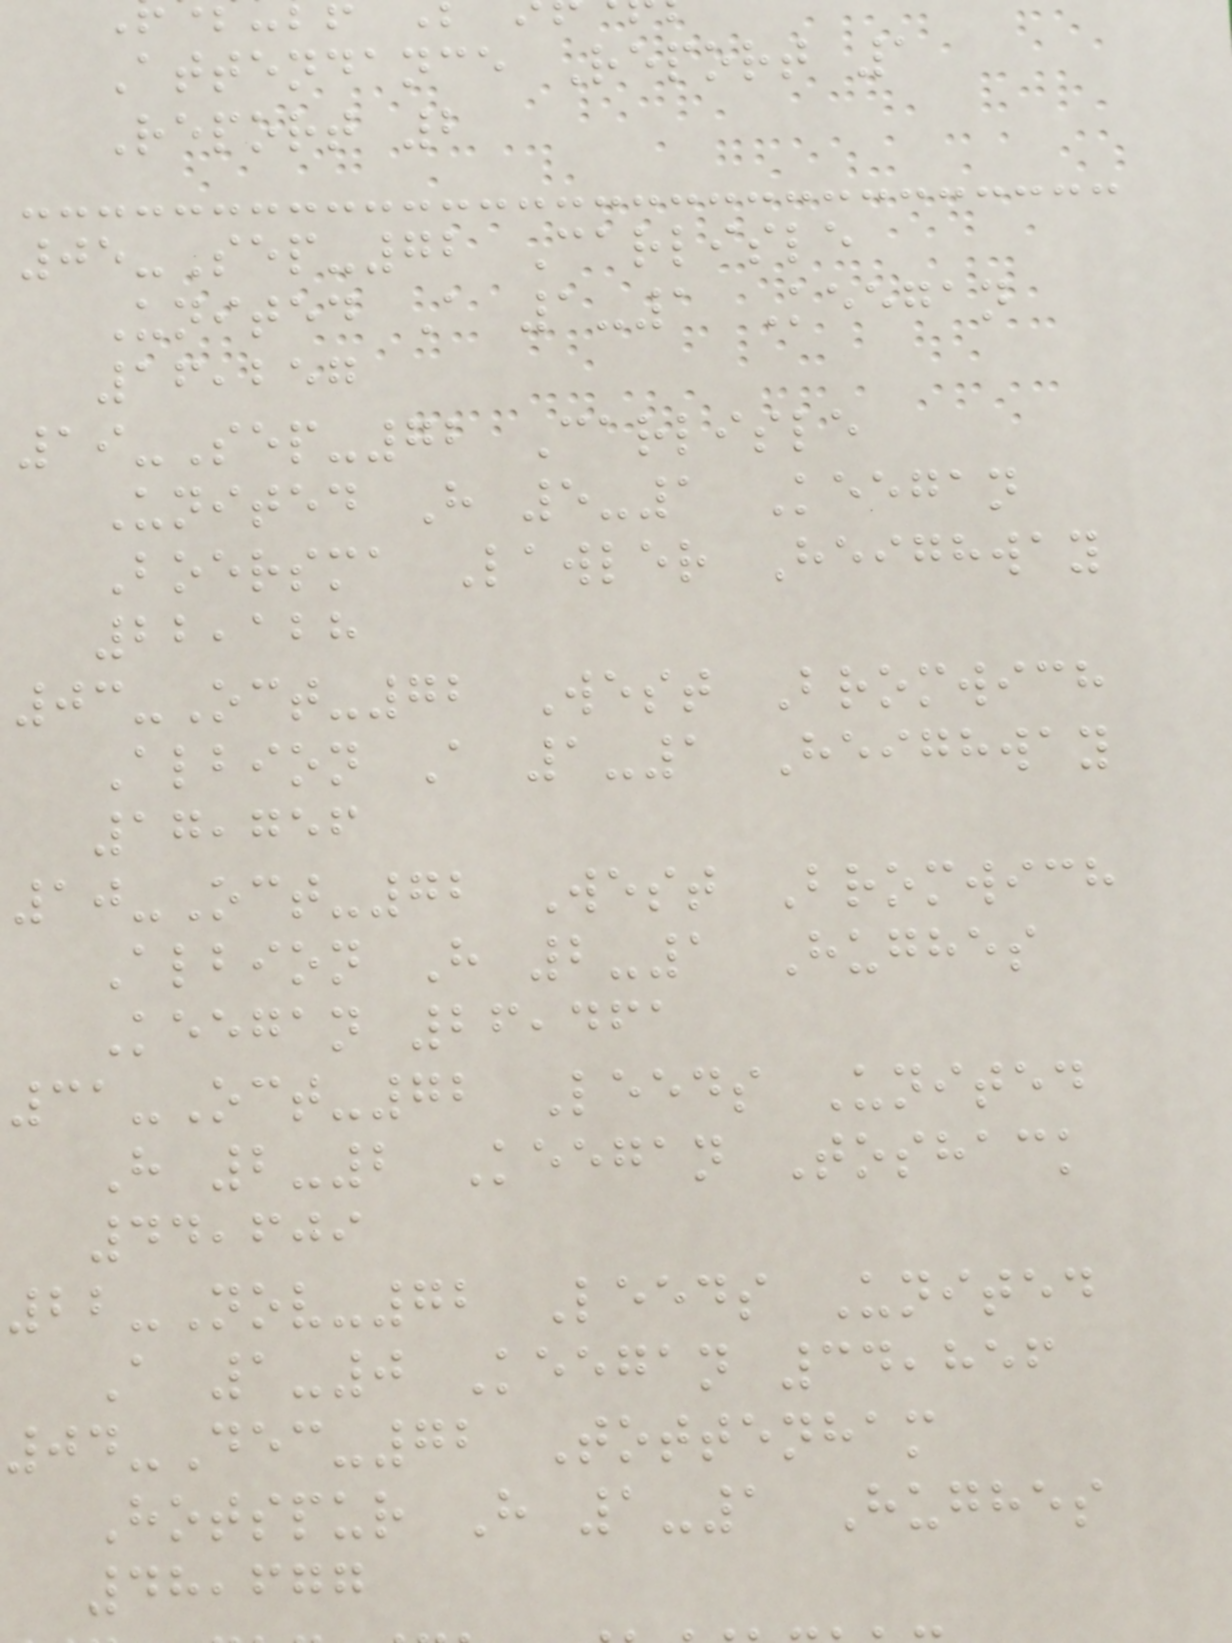Attendance Report 1
Report 2
05-Sep-72 Carlisle
United A 1-1 Keegan
16,257
19-Sep-72 Carlisle
United H 5-1 Keegan
Boersma Lawler Heighway
22,128
03-Oct-72 West Bromwich
Albion A 1-1 Heighway
17,756
10-Oct-72 West Bromwich
Albion H 2-1 Hughes
Keegan 26,461
31-Oct-72 Leeds United
H 2-2 Keegan Toshack
44,609
22-Nov-72 Leeds United
A 1-0 Keegan 34,856
04-Dec-72 Tottenham
Hotspur H 1-1 Hughes
48,677
